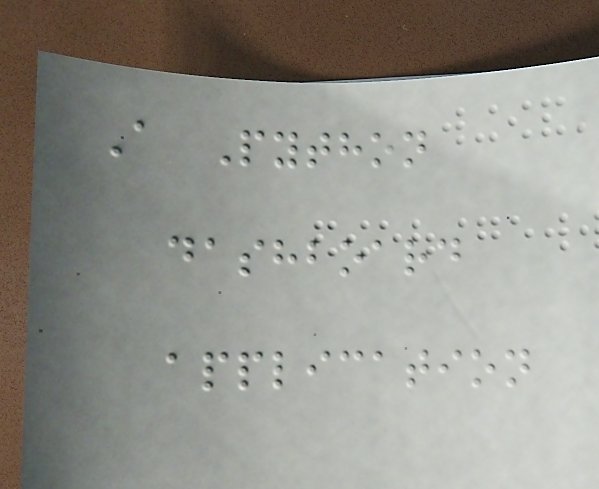A Python
dashboard
application
